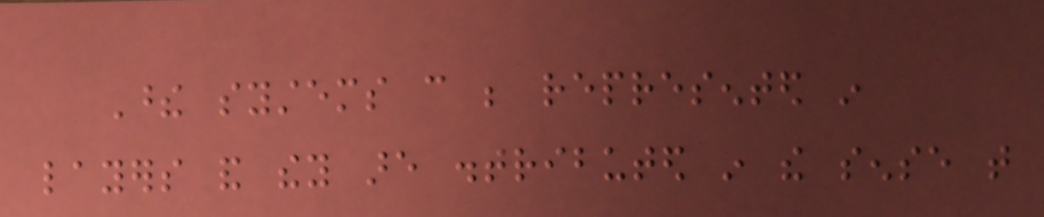These systems can be represented in
layers and they are distributed in the sense that
